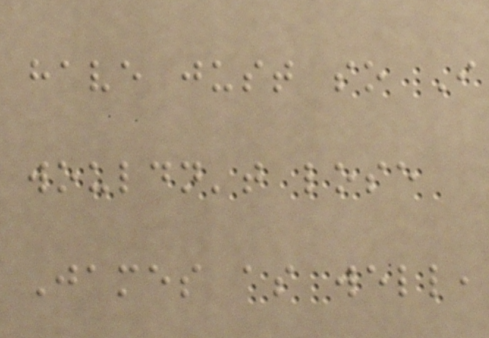have just so I
wouldn't lose
James as well,
